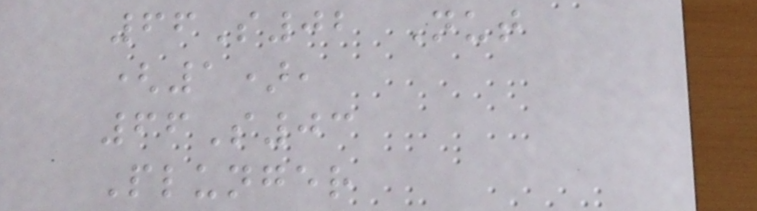66S02 Nut
(1),
66S03
Plunger
